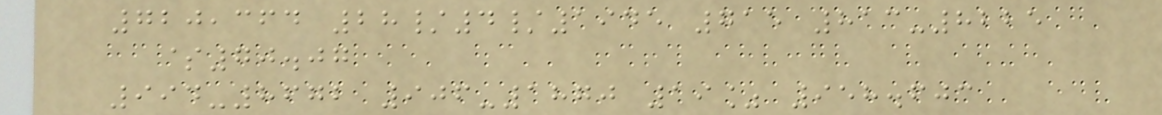720,364 28/4/1945 715 813-8225
$70.07
994-8672 906-1870 19% 958.603
